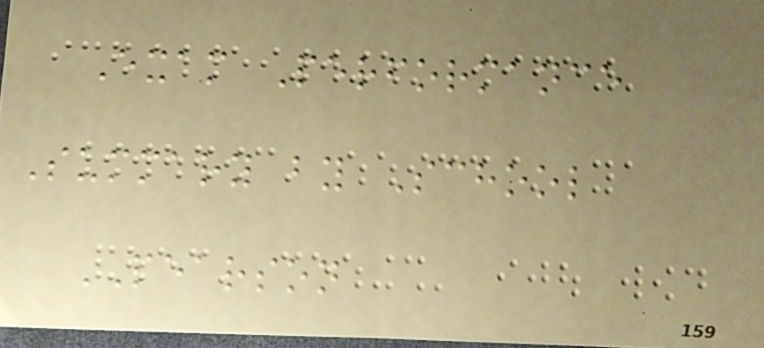Exam Performance
Summary by School
PEARSON
